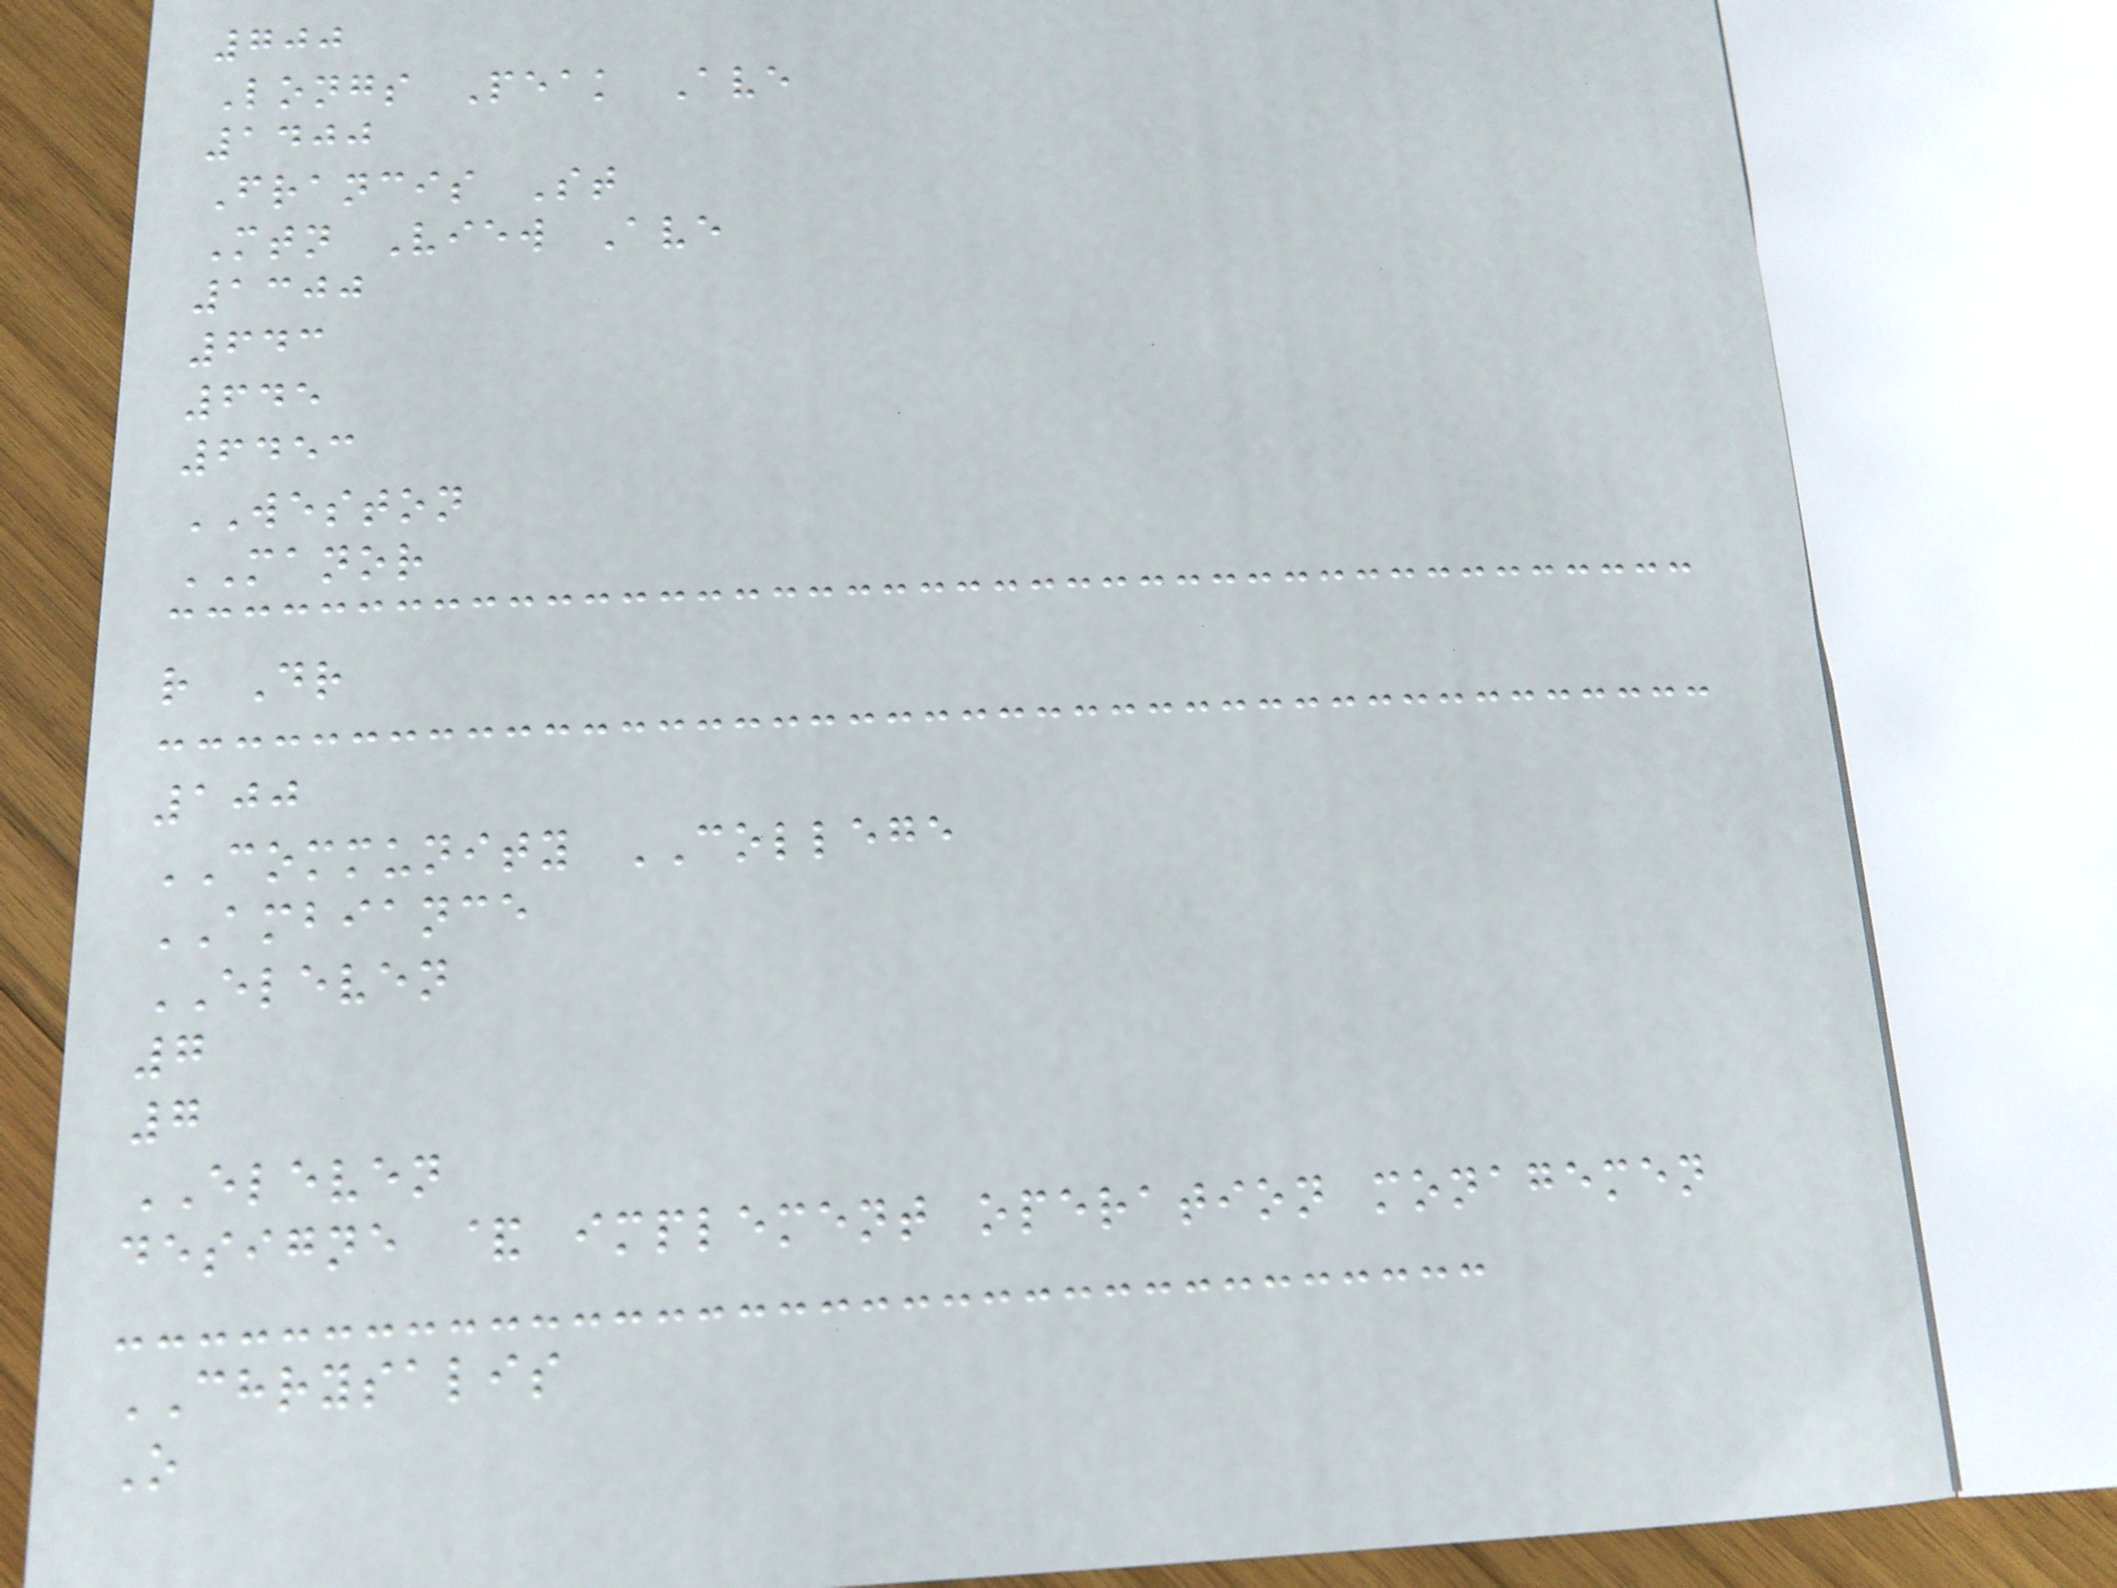700
Longs Peak Ave
1400
Francis St
Mtn View Ave
1300
643
645
6453
WESTON
MANOR
r Dr
100
COMMUNITY COLLEGE
AMBIANCE
ELEVEN
7
7
ELEVEN
designe & implement operation monagemen
CHRYSALIS
O
